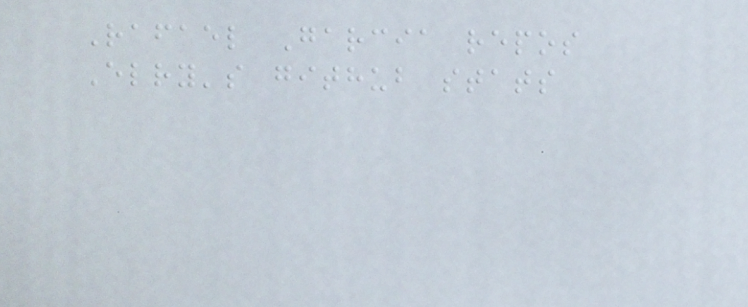Rafael Garcia repos
Elry's github stats
